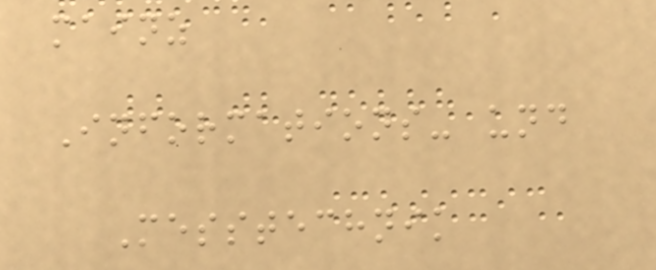mainz
Informations- und
Messtechnik
